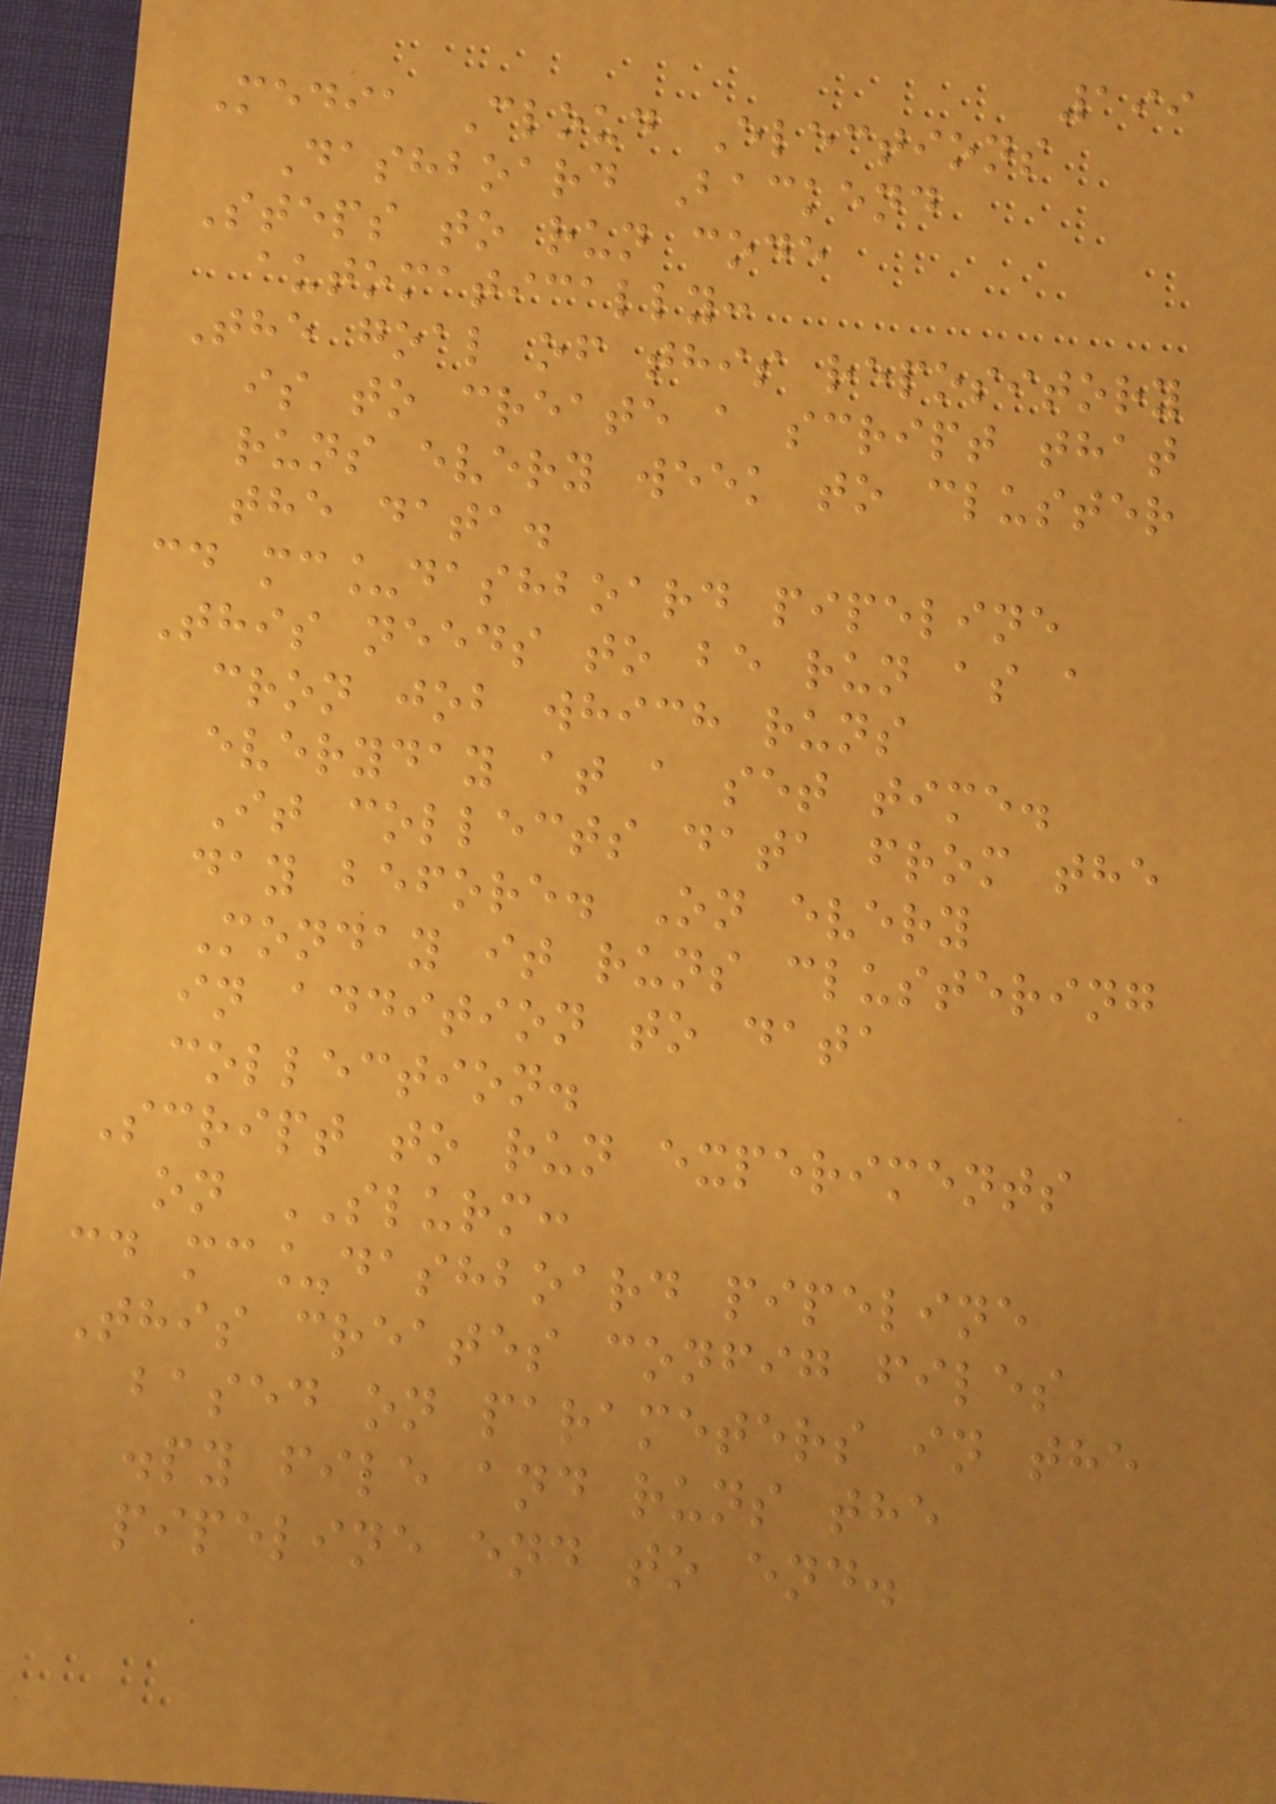199
Media Cloud Elections
Dashboard Backend
Steps to run code
automatically:
The goal of this repository
is to create a script that
runs every week to cluster
the data.
cd mc_dashboard pipeline
This needs to be run as a
cron job which runs
everyday at a set time.
It collects data from the
day before. On every
Monday it runs clustering
in addition to data
collection.
Script to run experiments
on SLURM:
cd mc_dashboard pipeline
This creates config files
based on parameters in the
.py file and runs the
pipeline end to end.
